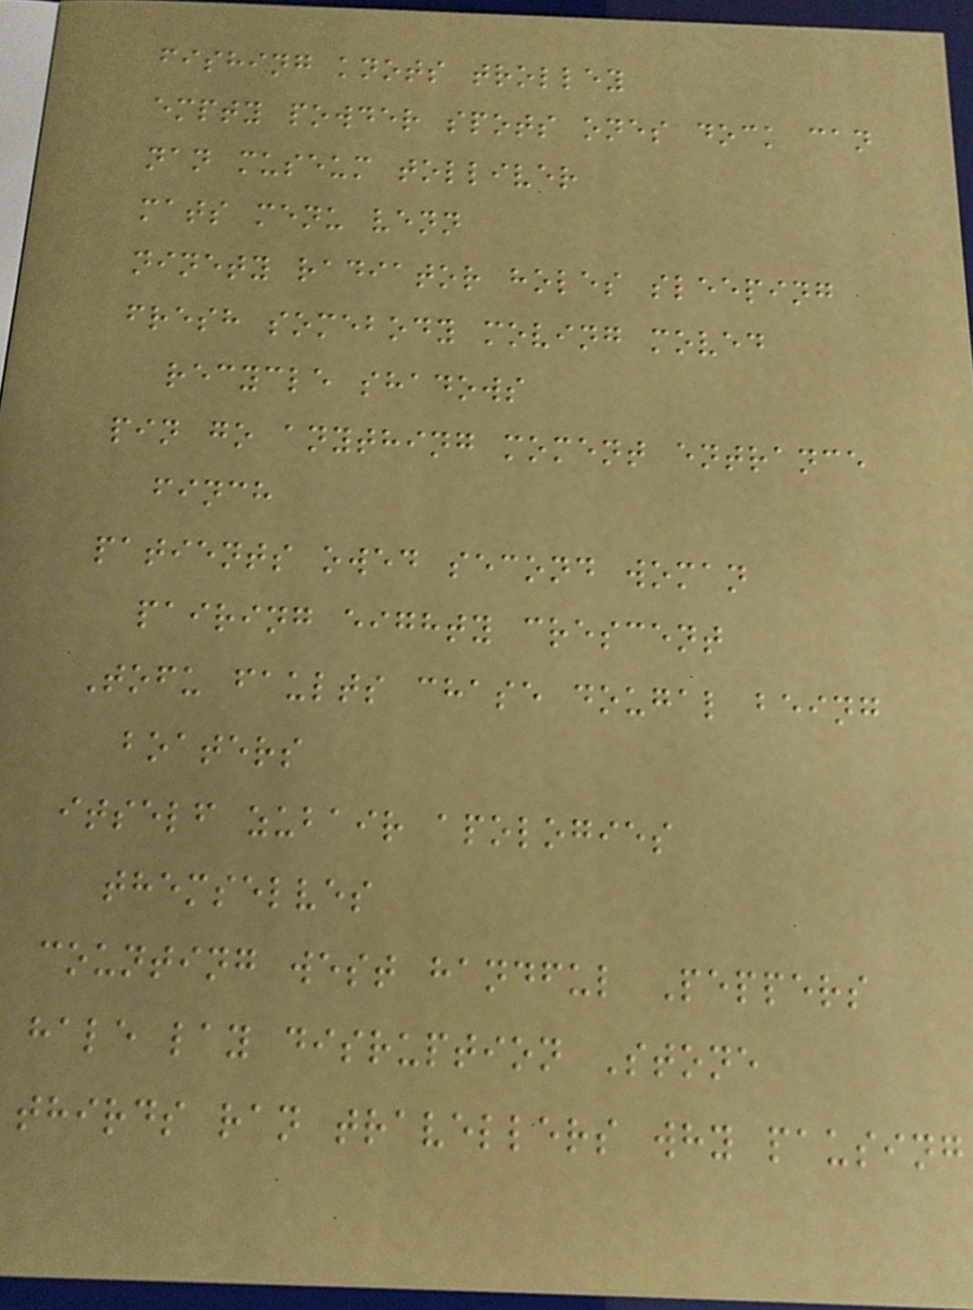fishing knots trolley
empty powder spots ones dock can
nan museum tolliver
mats menu venn
ninety radiator holes sleeping
fresh somebody moving moved
recycle shadows
pin go anything moment entrance
finch
patients owed second woman
pairing eighty crescent
Tofu faults chase dougal being
boaters
itself zubair apologies
themselves
counting west handful Peppers
hale lay disruption Stone
thirds ran travellers why pausing
